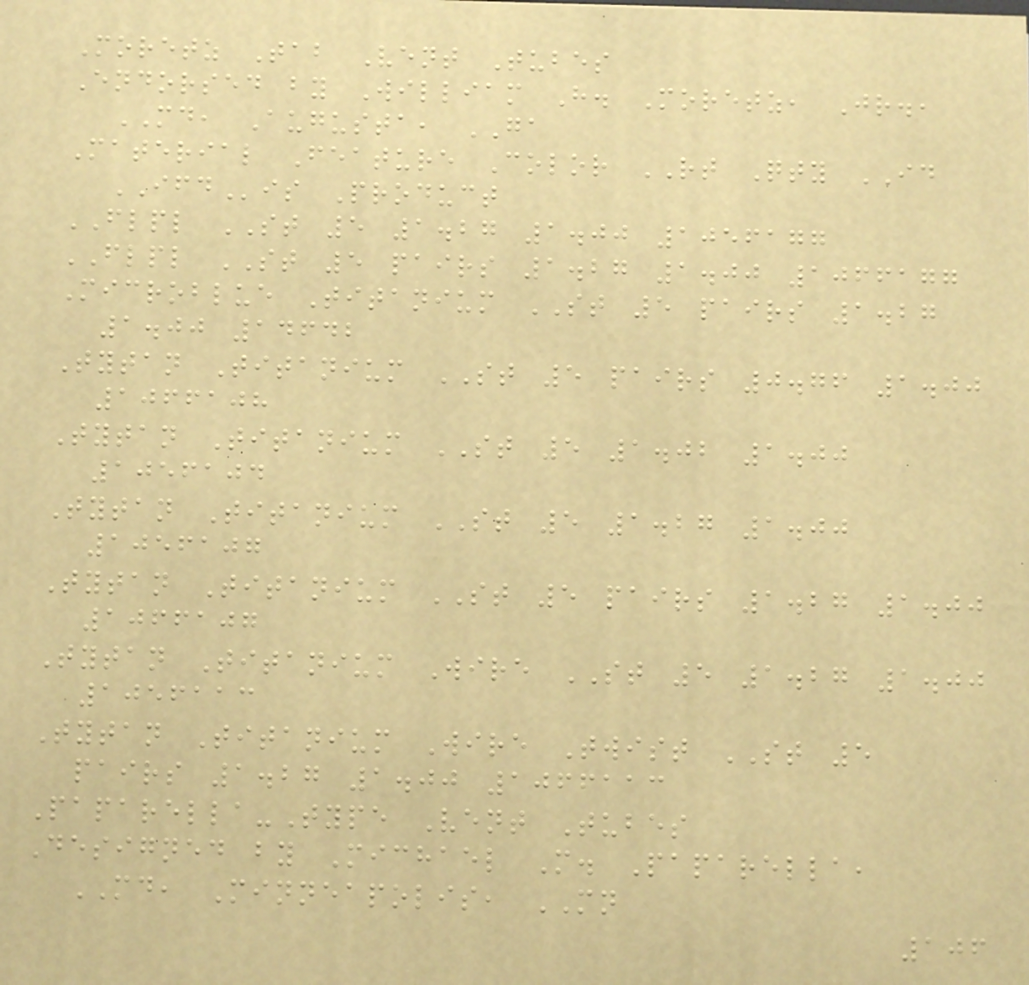Moretz Tab Vent Tubes
Endorsed by William H. Moretz, Jr.,
MD, Augusta, GA
Material Feature Color RT Qty ID
IFDis Product
FLPL ST 5 1.27 1.00 1056177
FLPL ST 5 pairs 1.27 1.00 1066177
Microblue Titanium ST 5 pairs 1.27
1.00 14642
Tytan Titanium ST 5 pairs 0.76 1.00
1066108
Tytan Titanium ST 5 1.02 1.00
1056104
Tytan Titanium ST 5 1.27 1.00
1056107
Tytan Titanium ST 5 pairs 1.27 1.00
1066107
Tytan Titanium Wire ST 5 1.27 1.00
1056113
Tytan Titanium Wire Twist ST 5
pairs 1.27 1.00 1066113
Paparella-Type Vent Tubes
Designed by Michael M. Paparella,
MD, Minneapolis, MN
106
